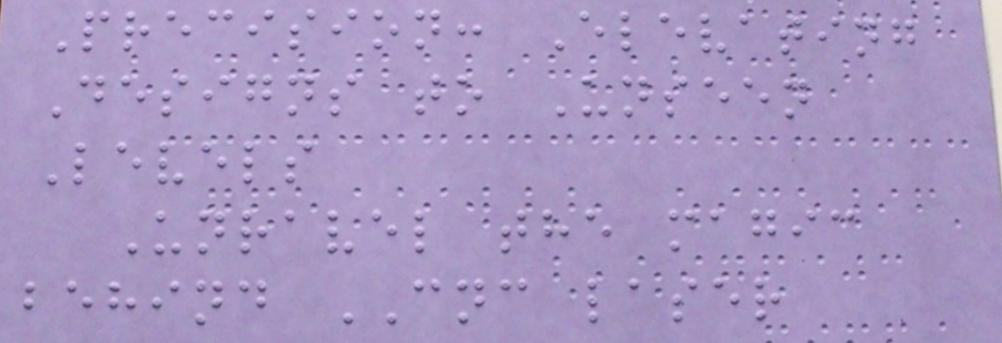Precision: Elevating
Designs to Unseen
Levels
Unravel the magic
behind CNC laser
